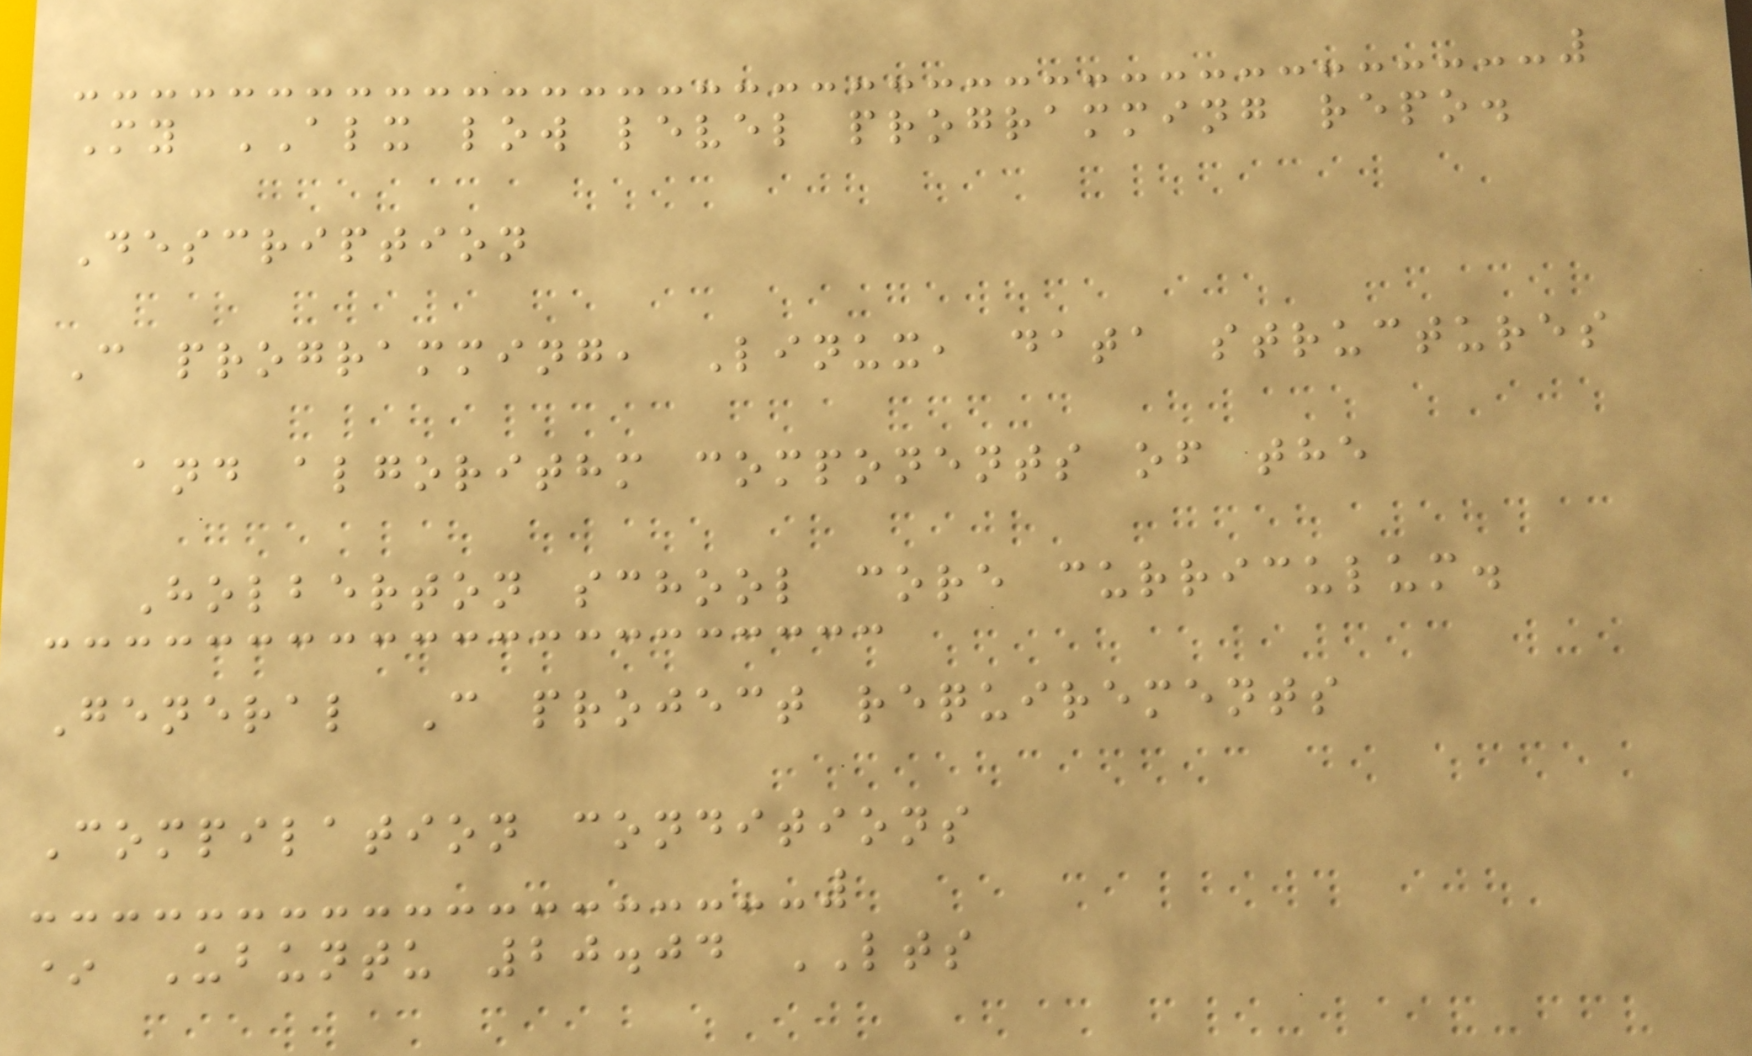My ALX low level programming repo.
Description
C programming, Linux, data structures
and algorithm components of the
Holberton school core curriculum.
General C project requirements
Compilation conditions
* Ubuntu 20.04 LTS
